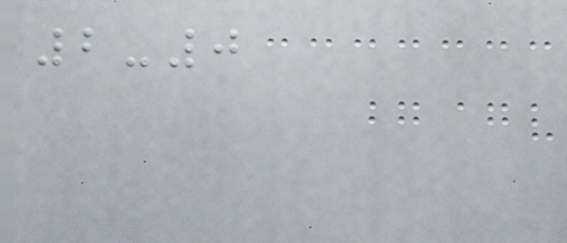2-0
